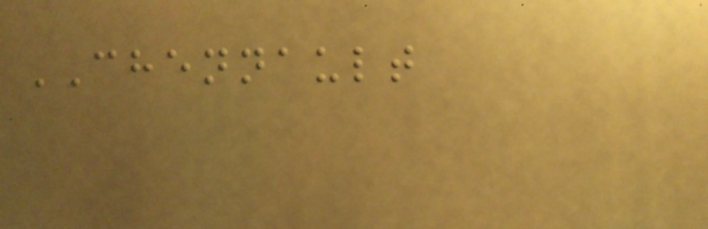CHENNAULT
